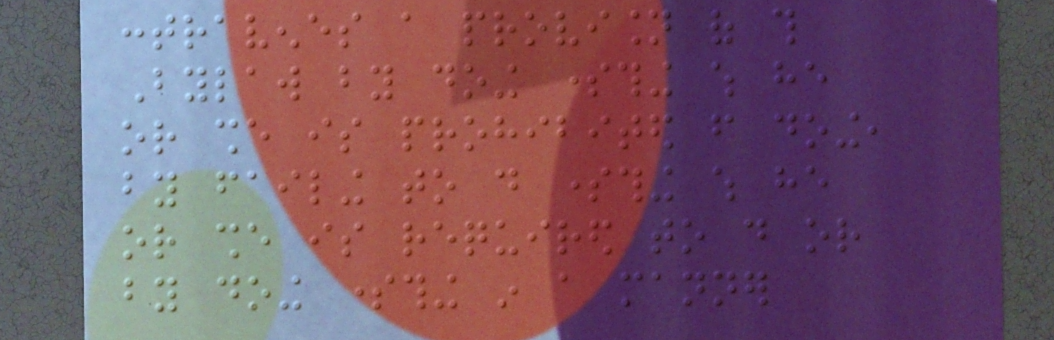contravenes a provision of this
Bylaw by doing something which he
or she is prohibited from doing,
by failing to do something which he
or she is required to do or
by doing something in a manner
